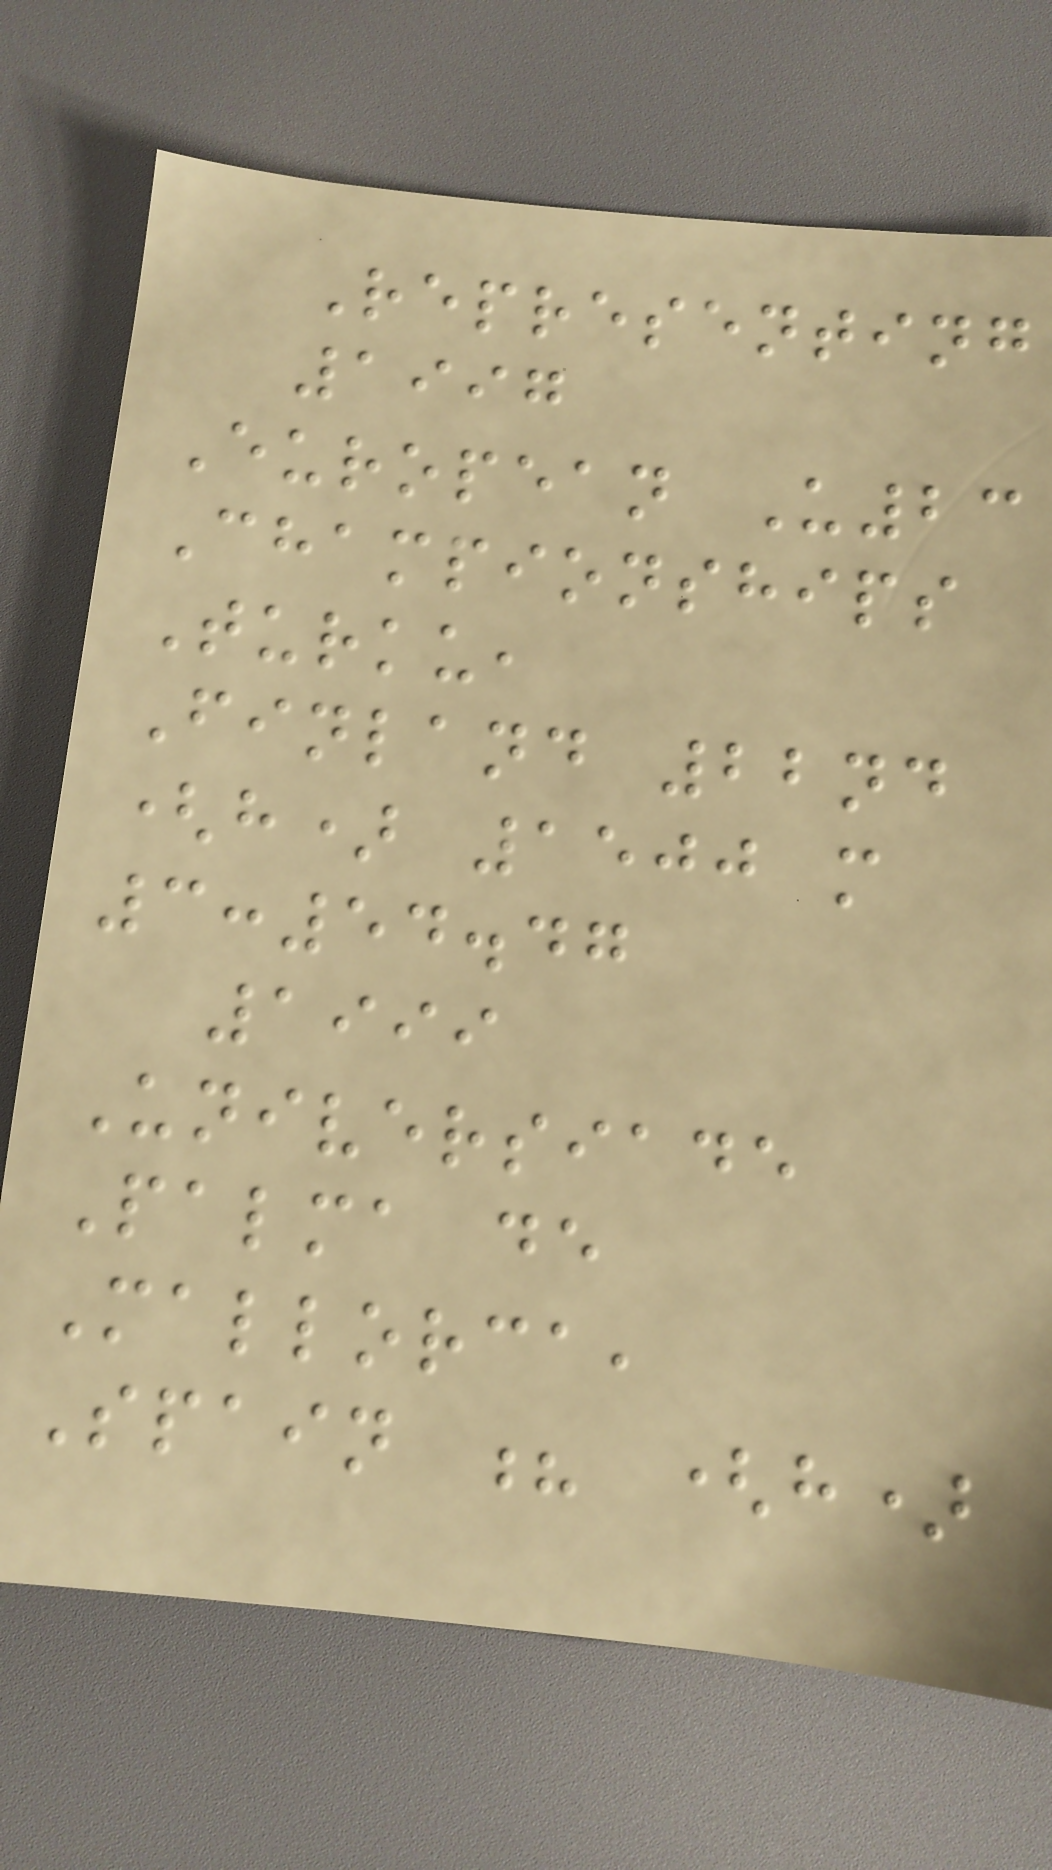Representing
1997
European U23
Championships
Turku,
Finland 22nd
(h) 1500 m
3:54.47
1999
Universiade
Palma de
Mallorca,
Spain ? (h)
